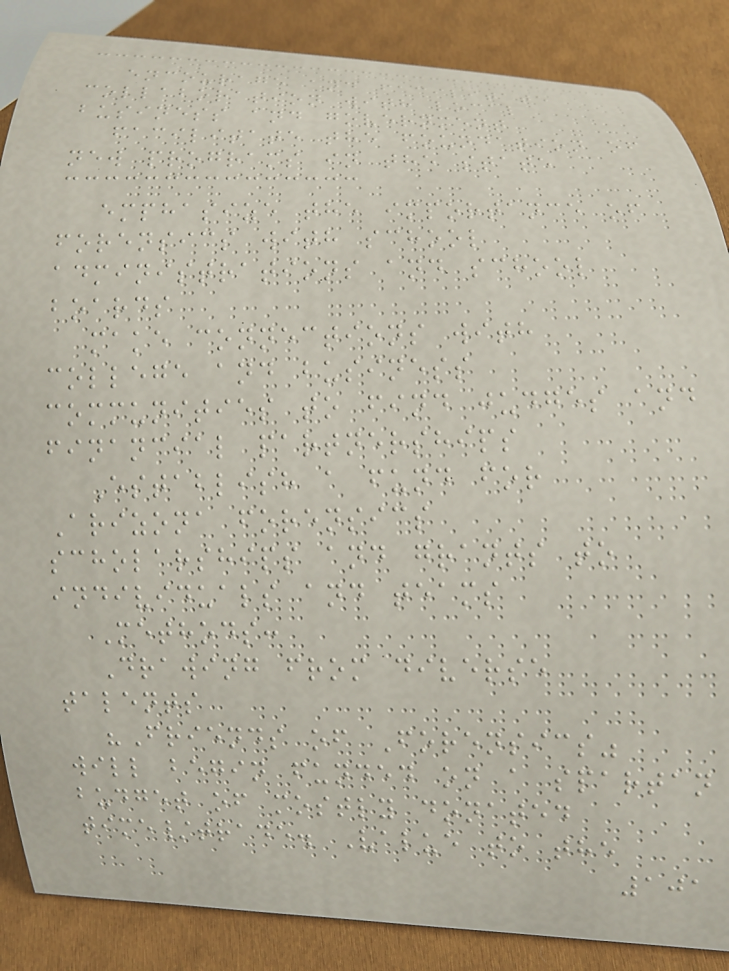encourage and facilitate
collaboration with local
business and government
facilitate the foundation of
new programs in the state
emphasize the importance of
forensics with school
administrations and school
boards
make connections with
college and business
communities to find judges and
financial partnerships
Establish a fund for
Arizona forensics
scholarships and grants to
individuals and teams
Methods:
Drawing from diverse
talents
"Friends of Forensics"
will begin funded on a spartan
budget of mostly donated
time/trade. Value to the
101
